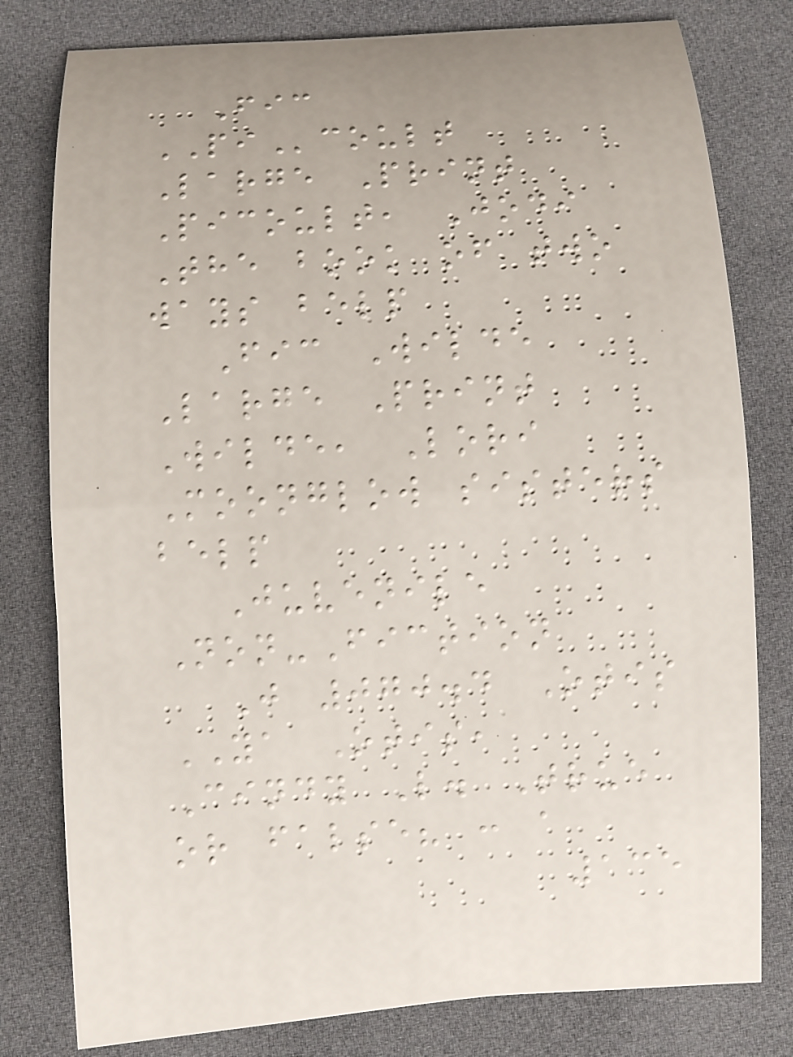Fic
PIcoult
Large Print
Picoult, Jodi
The book of two
ways belp
Fic Wilde
Large Print
Wilde, Lori
Moonglow sisters
belp
Juvenile
Non-Fiction
J 070.4 Otis
YA Otis,
Cindy L. True
or false? : a
135
